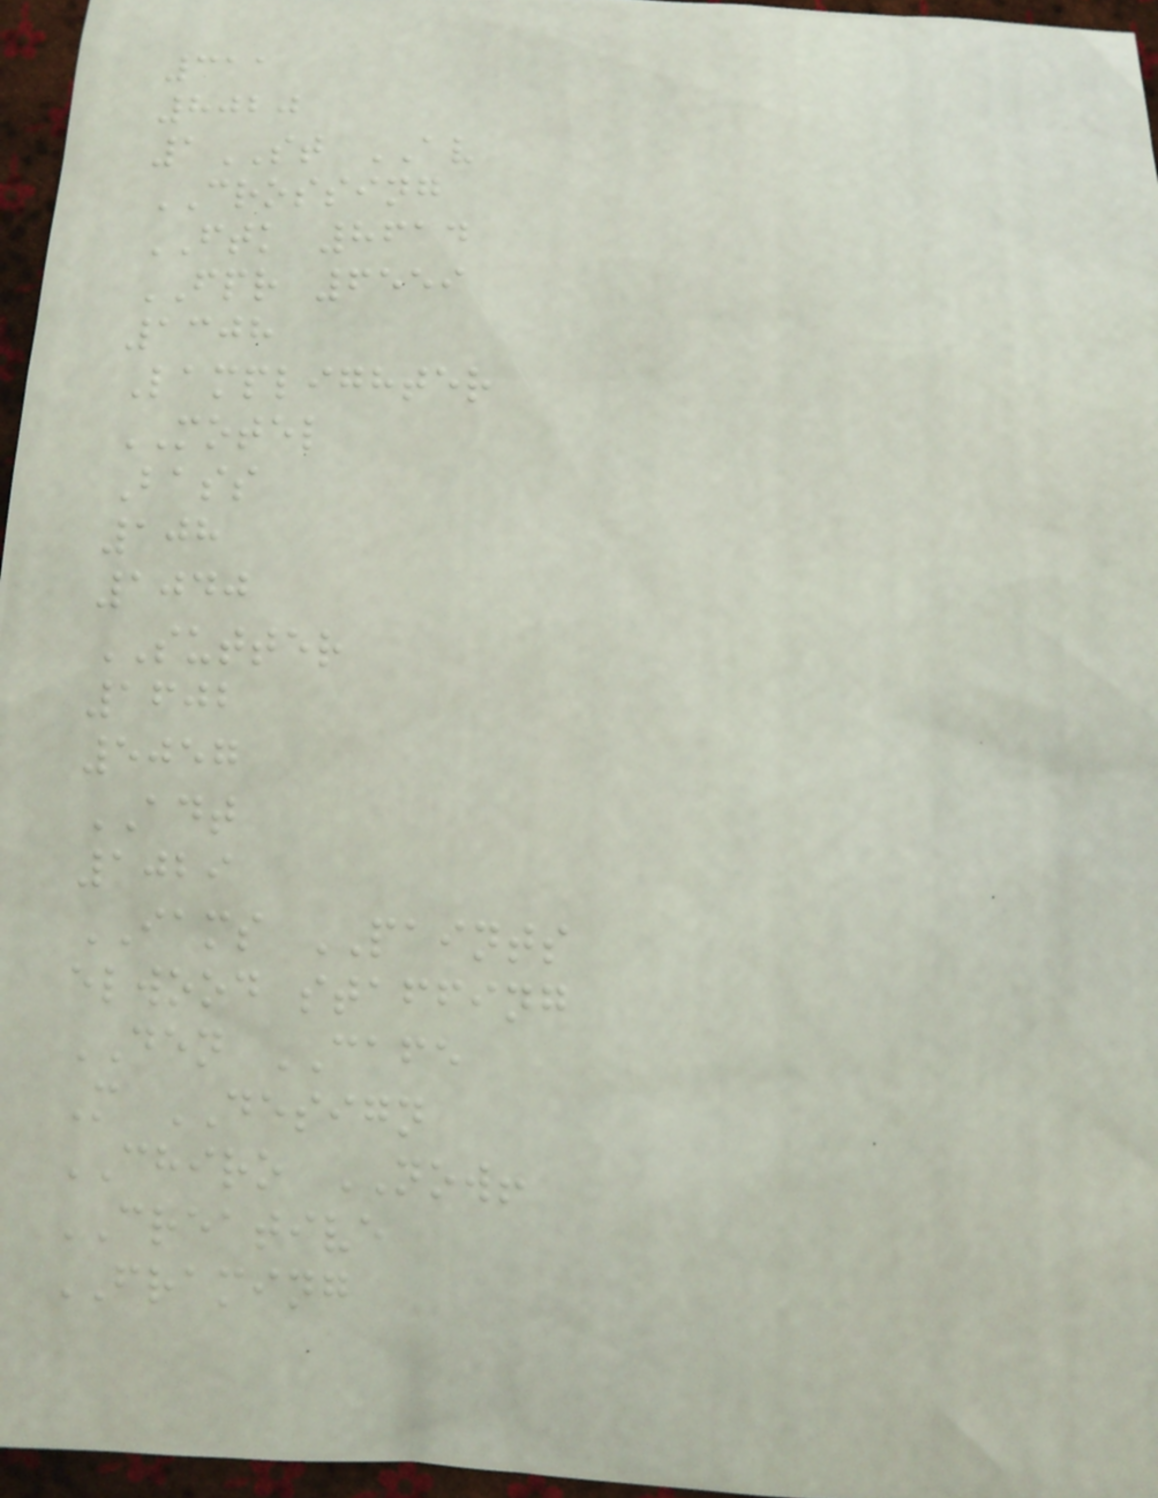311
8020
1ST AV
CROSSING
FTK 8614
FPR 6559
1308
Lamplighter
MOTEL
Bass
108
1040
SUTTER
1602
5057
ADT
1029
IAMS PAINTS
elwood staffing
DEN CAFE
M DESIGN
CHIRO NOW!
CREATIVE
FRAMING
